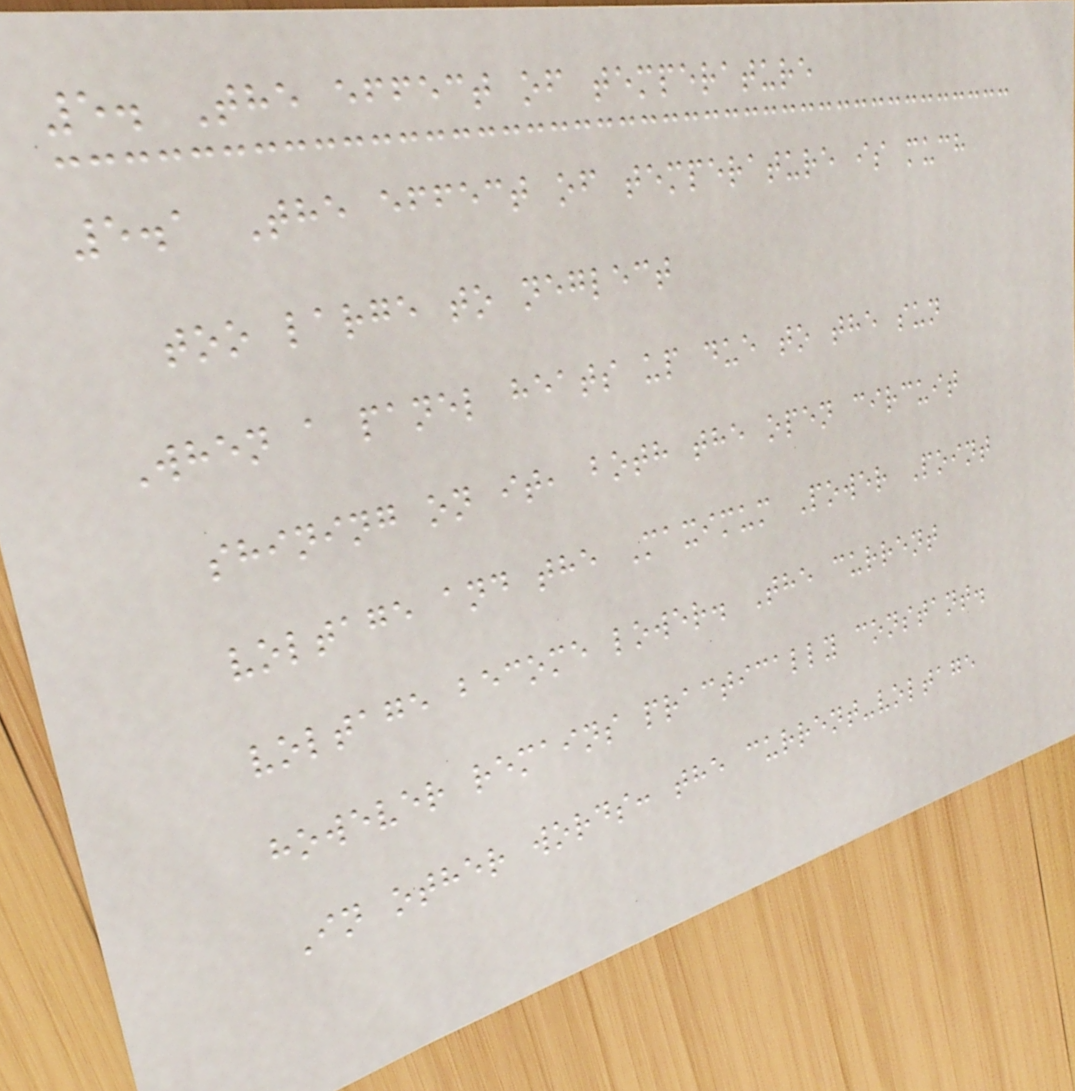5. The effect of temperature
5.1 The effect of temperature is much
too large to neglect
When a panel heats up due to the sun
shining on it, both the open circuit
voltage and the Maximum Power Point
voltage become lower. The current
however remains practically constant.
In other words: the current-voltage
